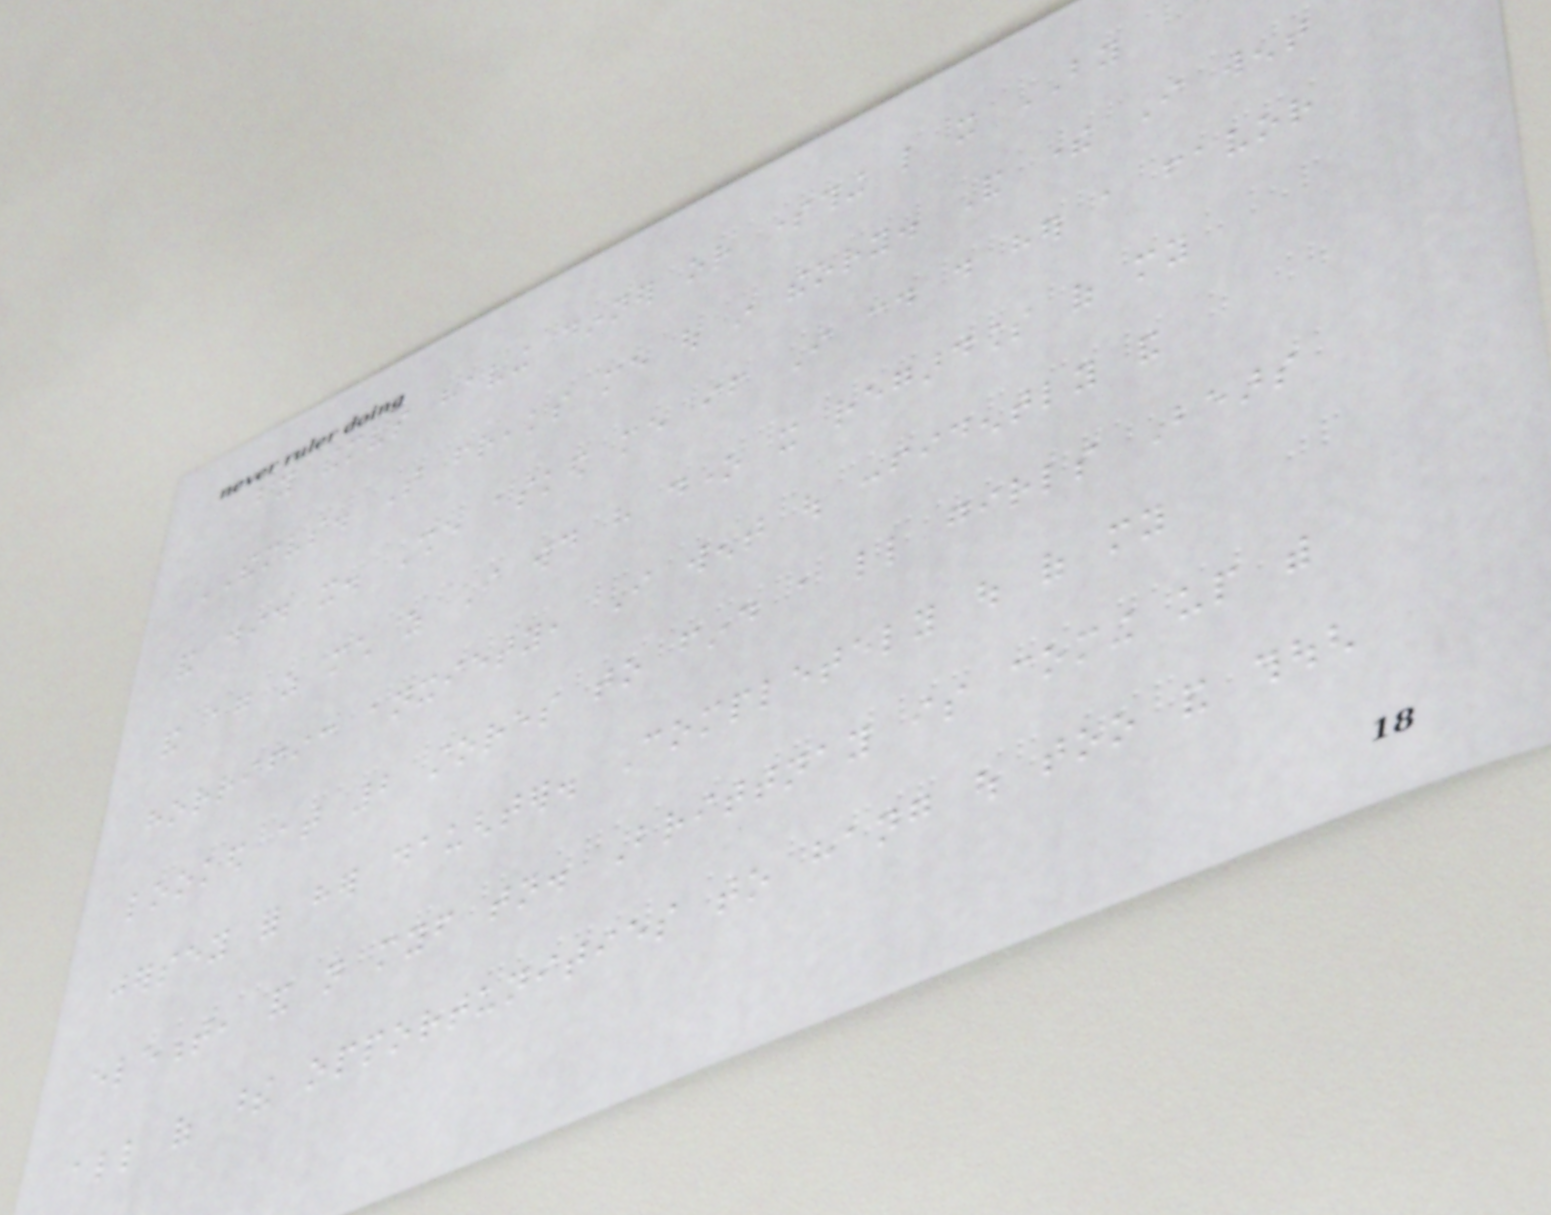by themselves having dinner or something like it BY
THEMSELVES. That freaks me out in theory. And there I went
and did it. She asked me if I could do her a favor
and again as much as I would have done it regardless of my
horrific anxiety, I went out confidently and
looked at 2 stores to find a little girls Bears
jersey for her daughter. Completely out of my
element, and not myself tonight. Brittnay is coming up with
all of these opportunities to hang out too and though
